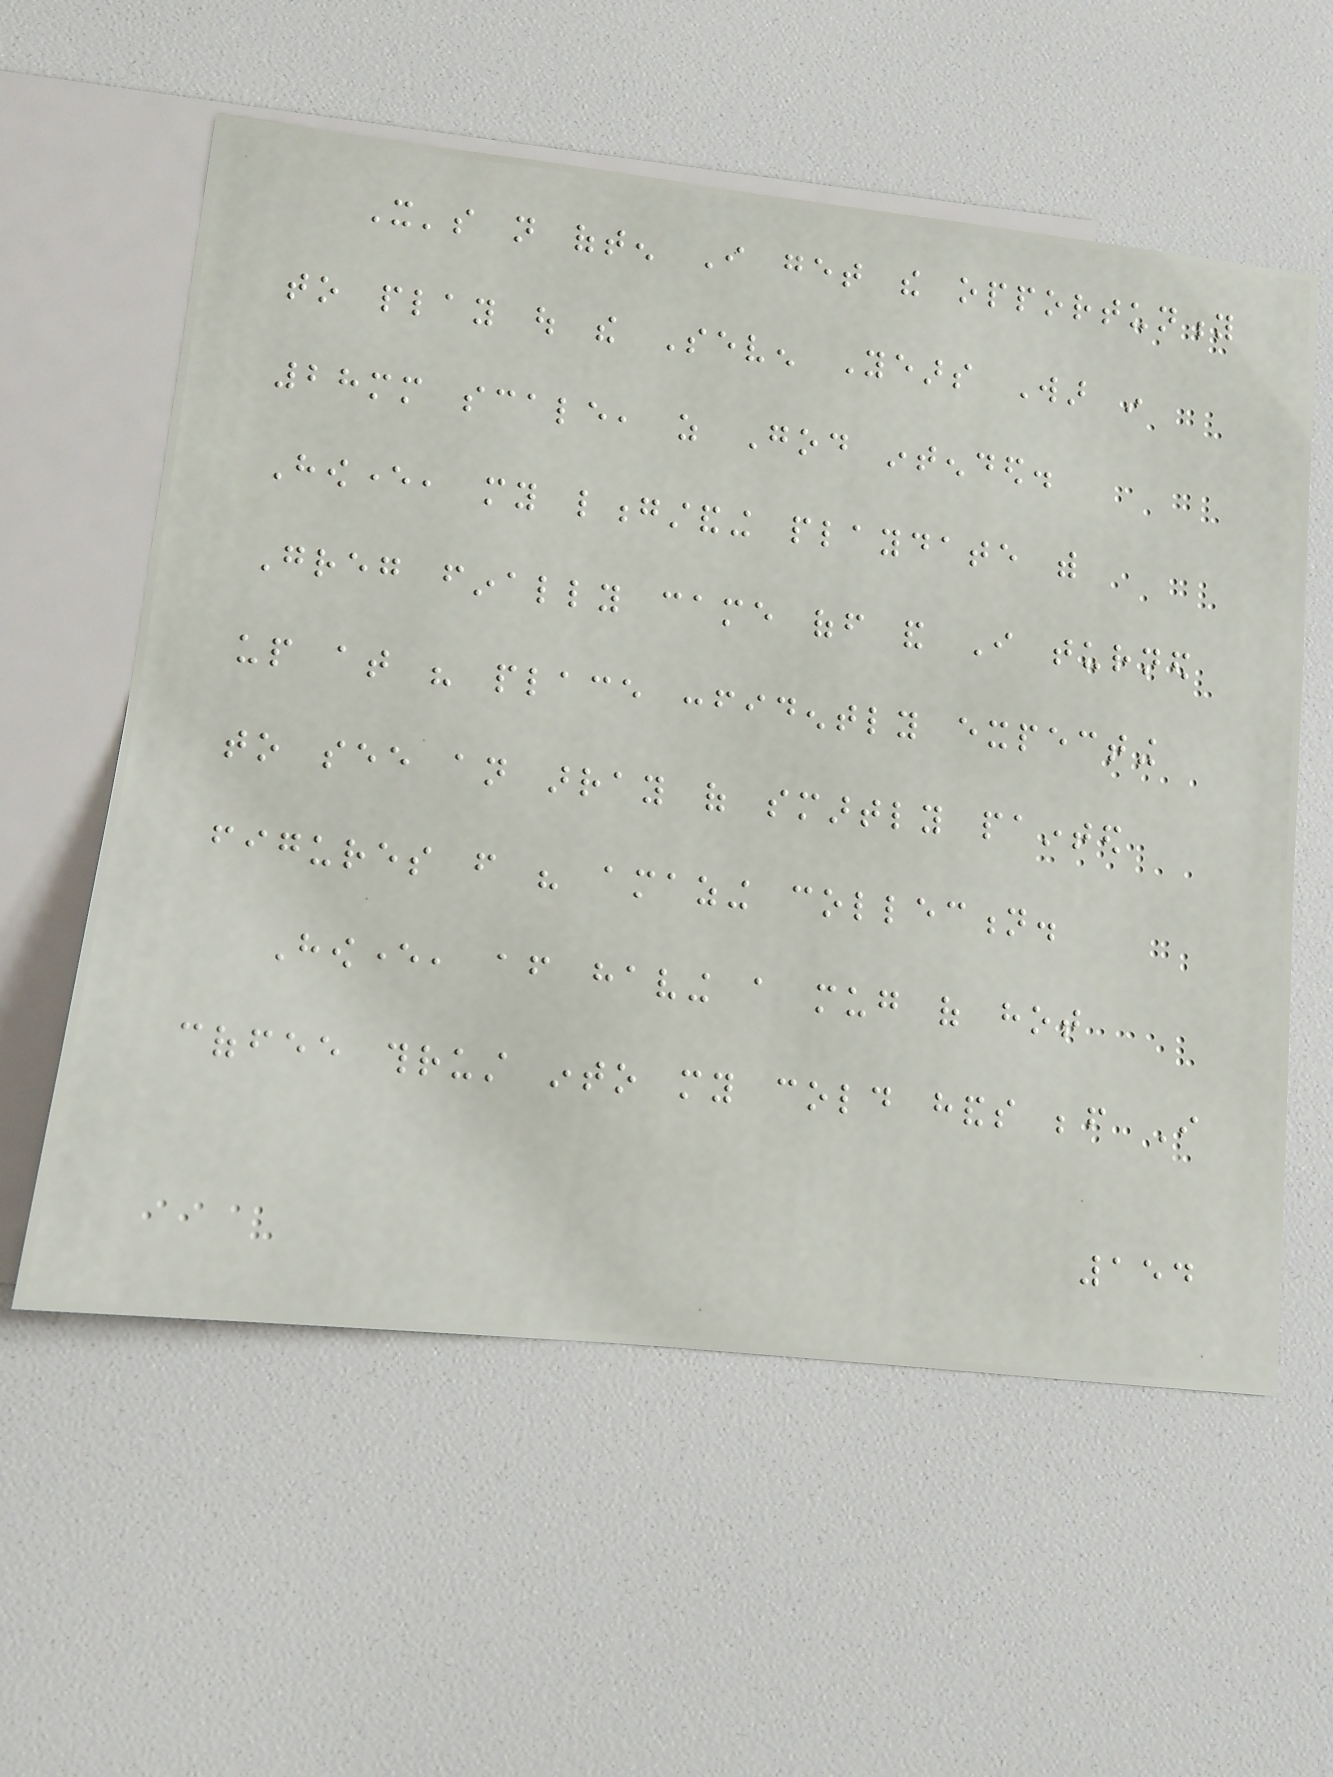It's not often I get the opportunity
to play out the Seven Years War in
28mm scale, as God intended.
However, my longstanding playdate with
Greg finally came off and I turned
up at his place confidently expecting
to see an array of smartly painted
figures from his amazing collection.
However, after having a mug of hot
coffee thrust into my cold hands before I
154
